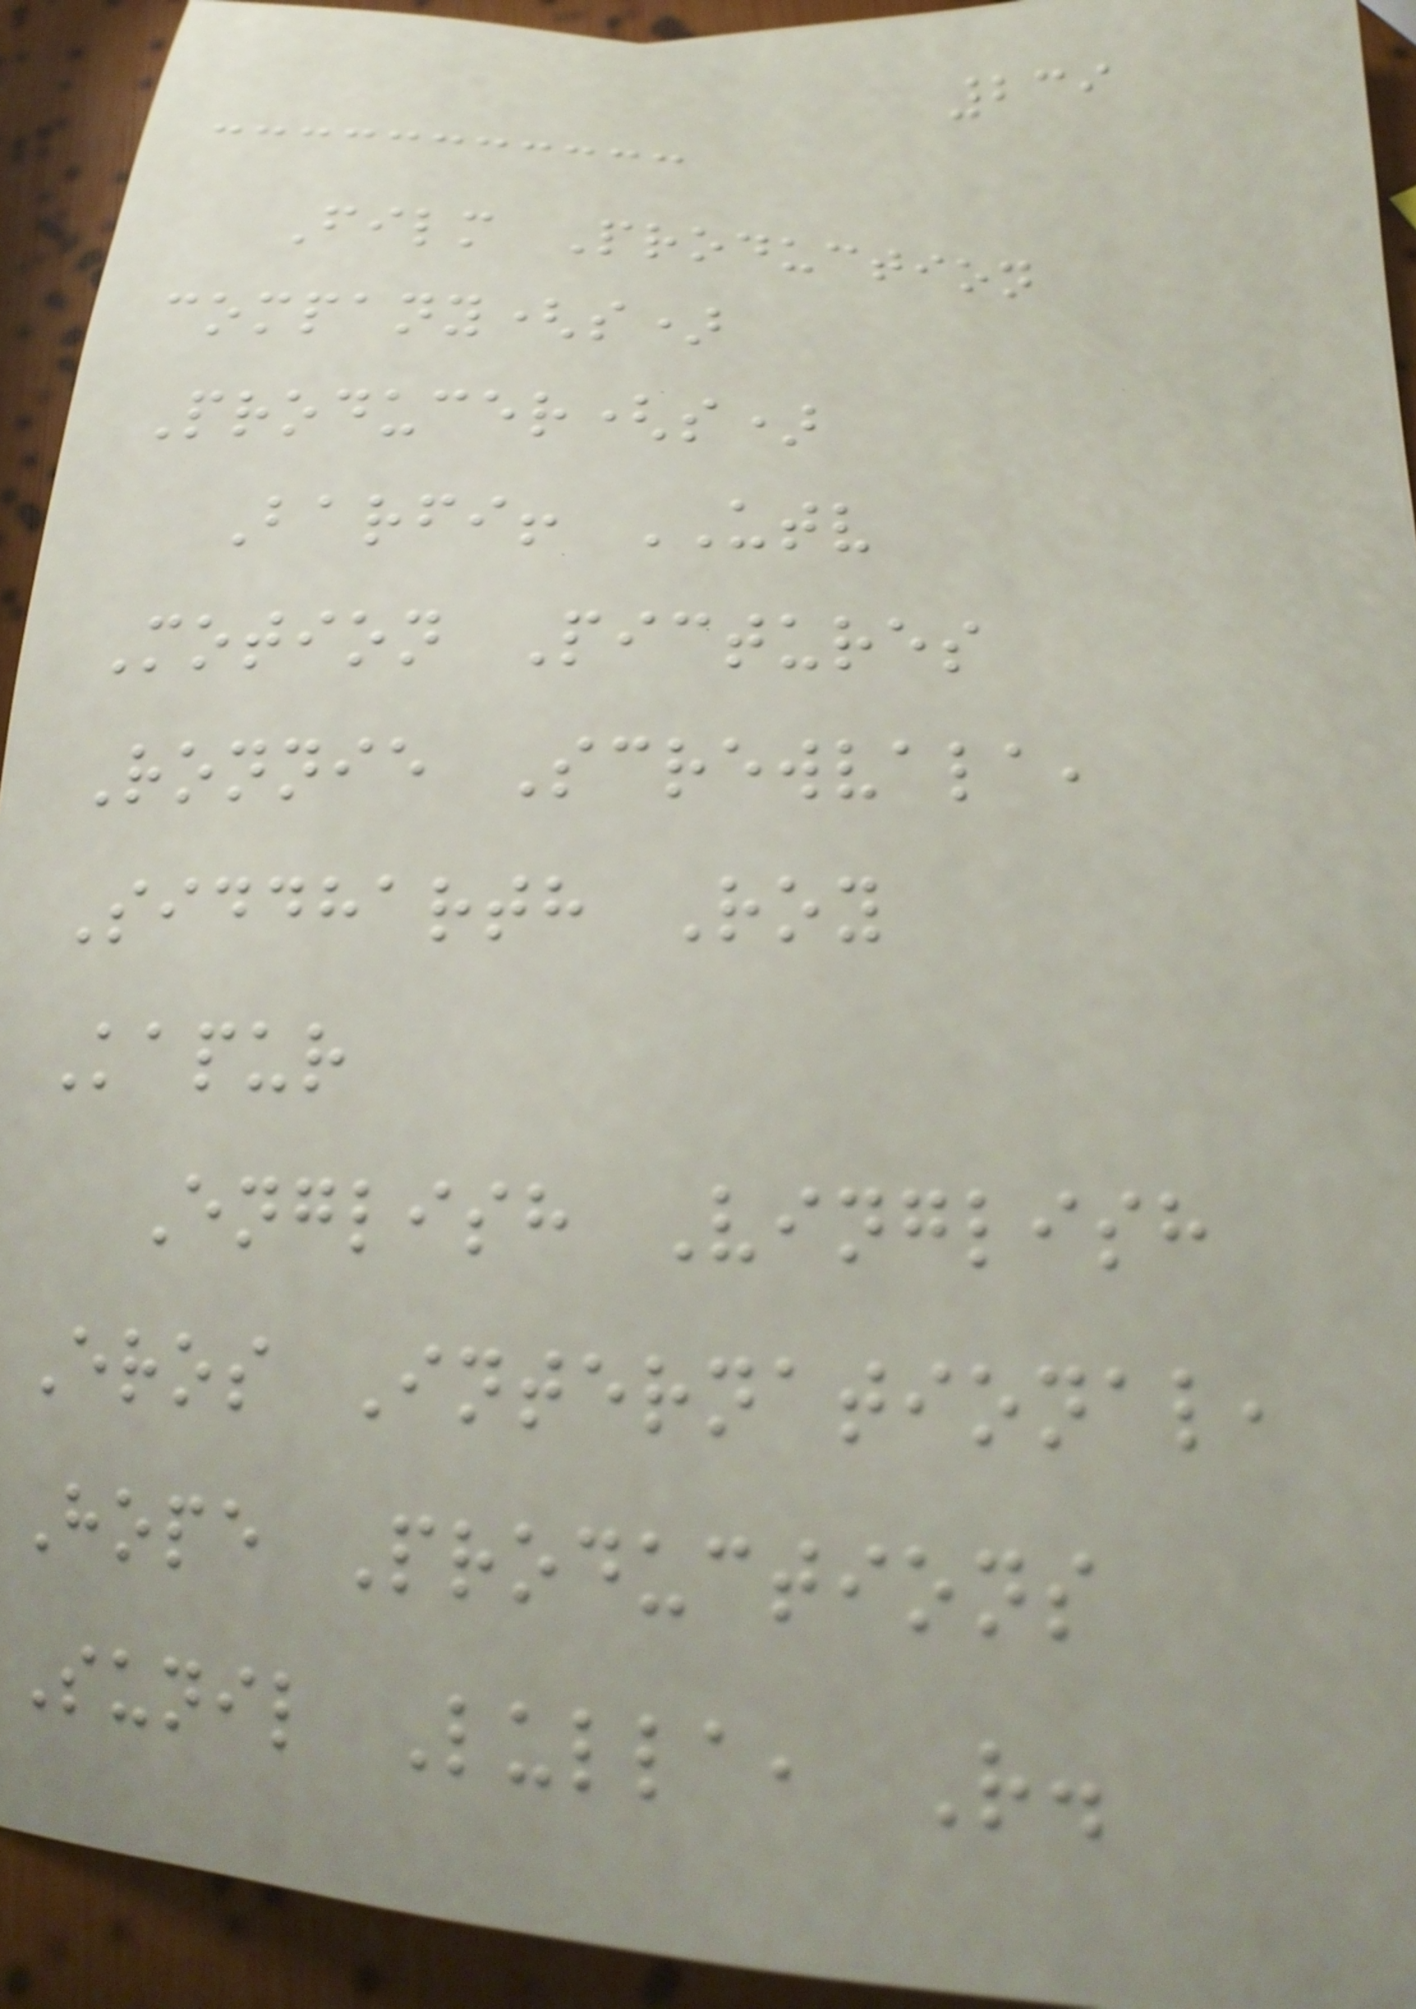239
Film Production
company(s)
Producer(s)
Barfi! UTV
Motion Pictures
Ronnie Screwvala,
Siddharth Roy
Kapur
English Vinglish
Eros International,
Hope Productions
Sunil Lulla, R.
